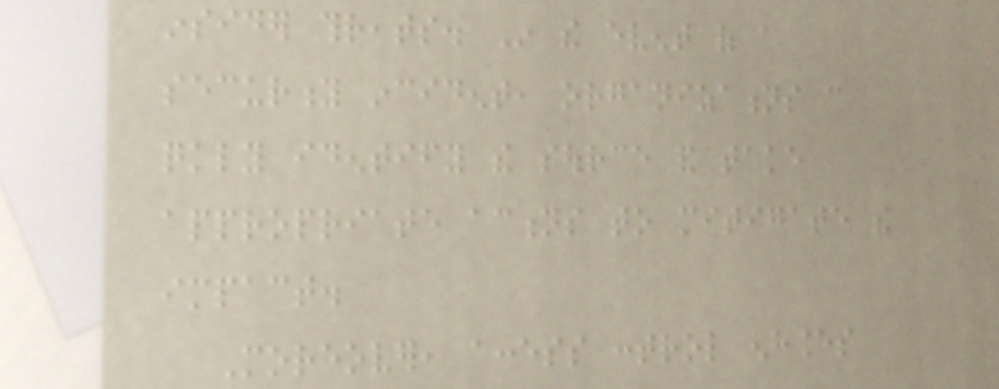insider threats. In the event of a
security incident, organizations can
quickly identify the source and take
appropriate actions to mitigate the
impact.
Moreover, access control enhances
